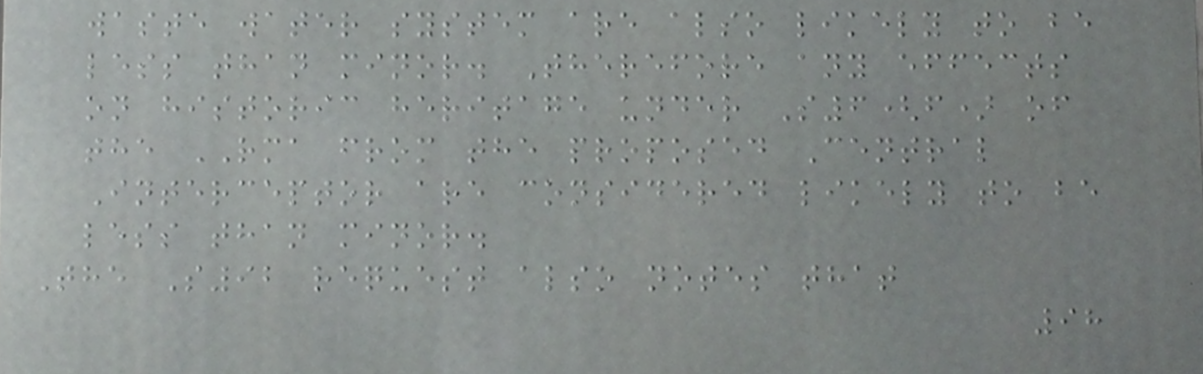waste water system are also likely to be
less than minor. Therefore any effects
on historic heritage under S6(f) of
the RMA from the proposed Central
Interceptor are considered likely to be
less than minor.
The S92 request also notes that
98
